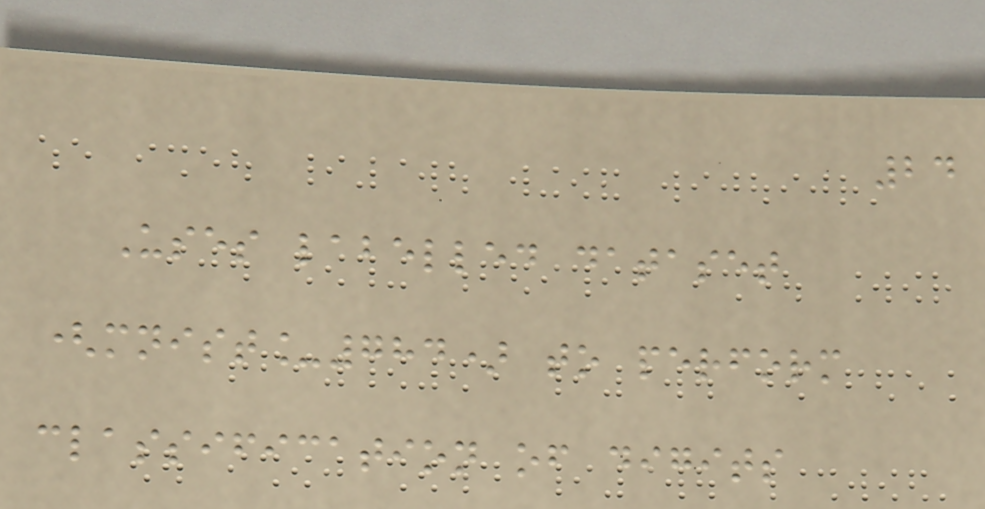24
Uses labelled dataset
(mnist_784) to perform
classification of digits
